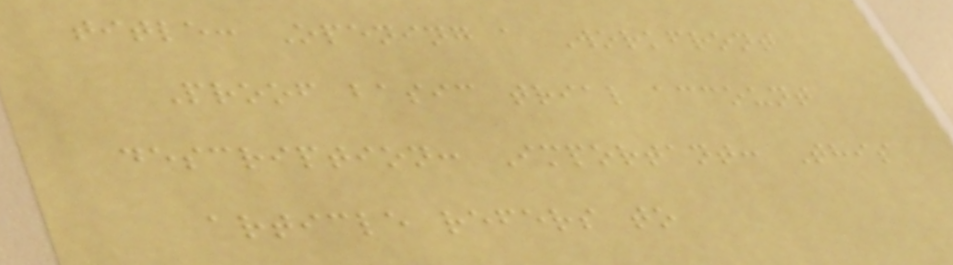title: Opening a Workfront
Proof basic trial account
description: Important: This
article refers to
